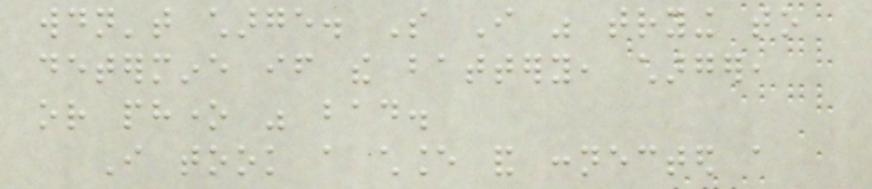wouldn't charge. So I was trying to
determine if the battery, charger,
or phone was bad.
I took a chance and connected a
